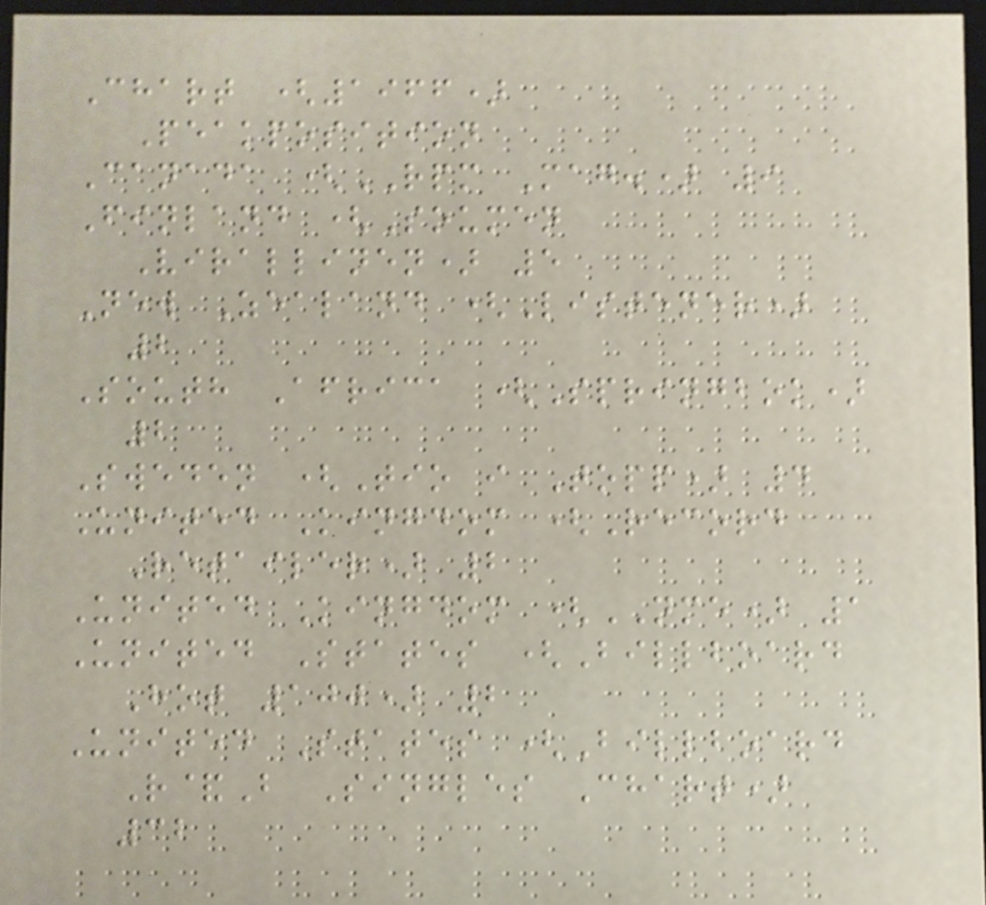Chart (1966)
Peakposition
Canada (RPM Mag.) 9
Finland (Soumen
Virallinen) 5
New Zealand (Listener)
2
South Africa (Springbok)
2
Sweden (Tio i Topp) 4
United Kingdom (Record
Retailer) 2
United Kingdom (NME) 1
United States (Billboard
Hot 100) 2
United States (Billboard
R&B Singles Chart)
32
